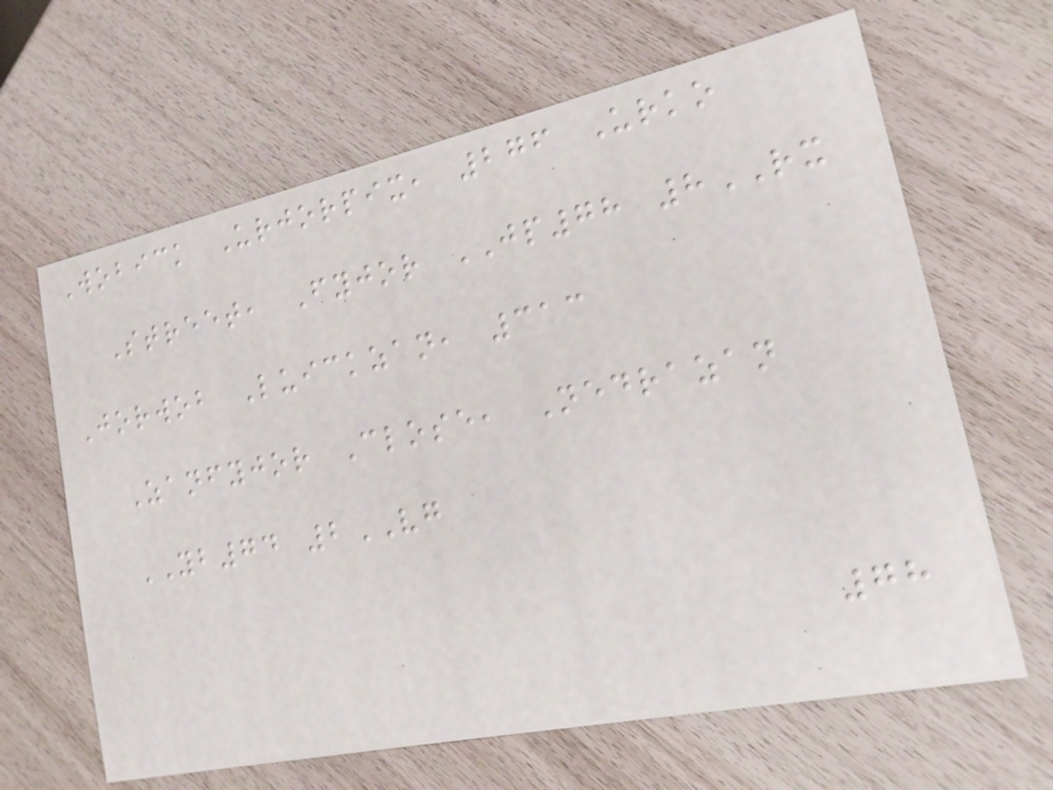Wobick Urjorpix, 276 Urko
Street, Fyjor JP78 8RX
Jorwob Luickzan, 313
Zanfyjor Close, Nedrazan
YB74 2VG
78
